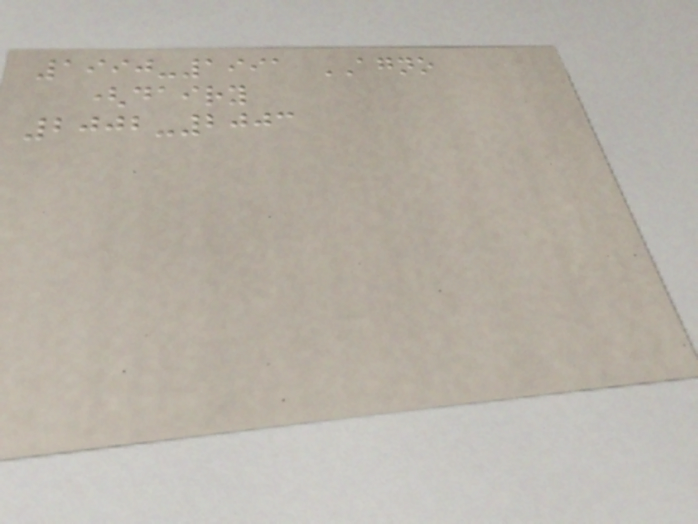1990-1991 AGNO
(dairy
2002-2003
